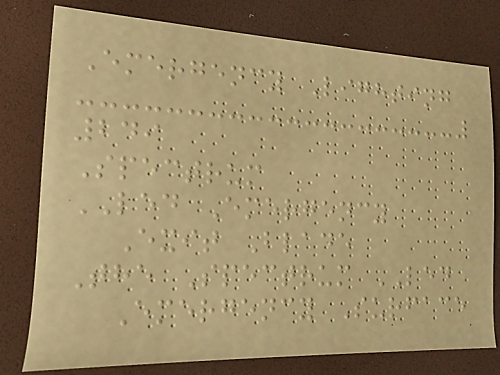Emergency Lighting
249
Spectrum
LED Emergency
Exit Blade
The Spectrum LED
Emergency Surface
